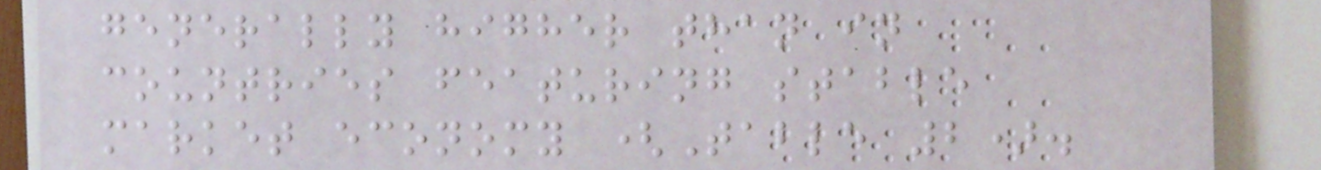generally higher than in
countries featuring stable
market economy (Table 2).
